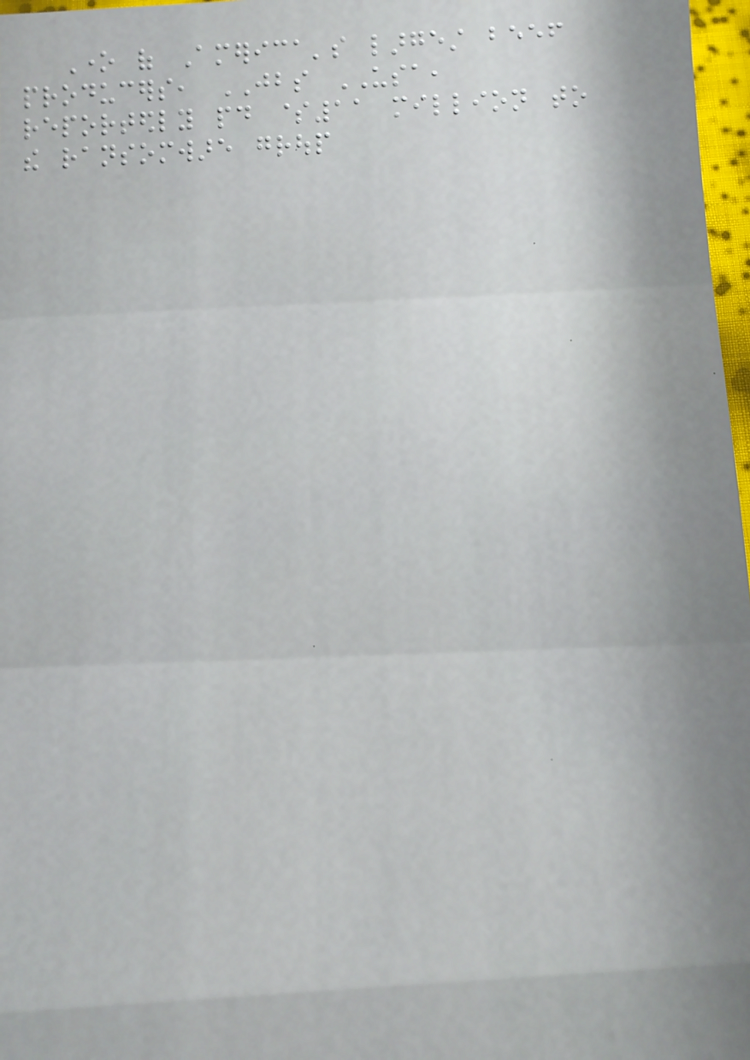One of America's largest beef
producers, JBS USA,
reportedly paid $11 million to
the ransomware group
